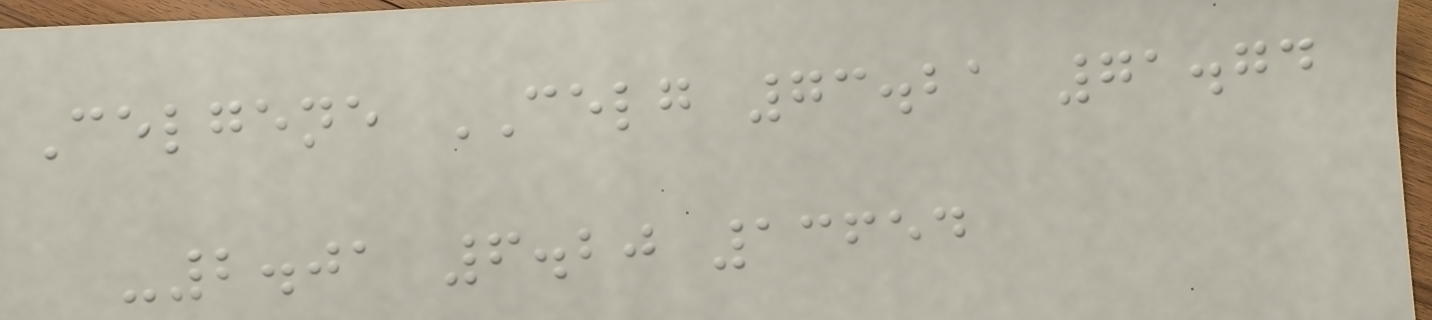Celgene CELG 73.21 71.74
-2.01 6.20 13654
